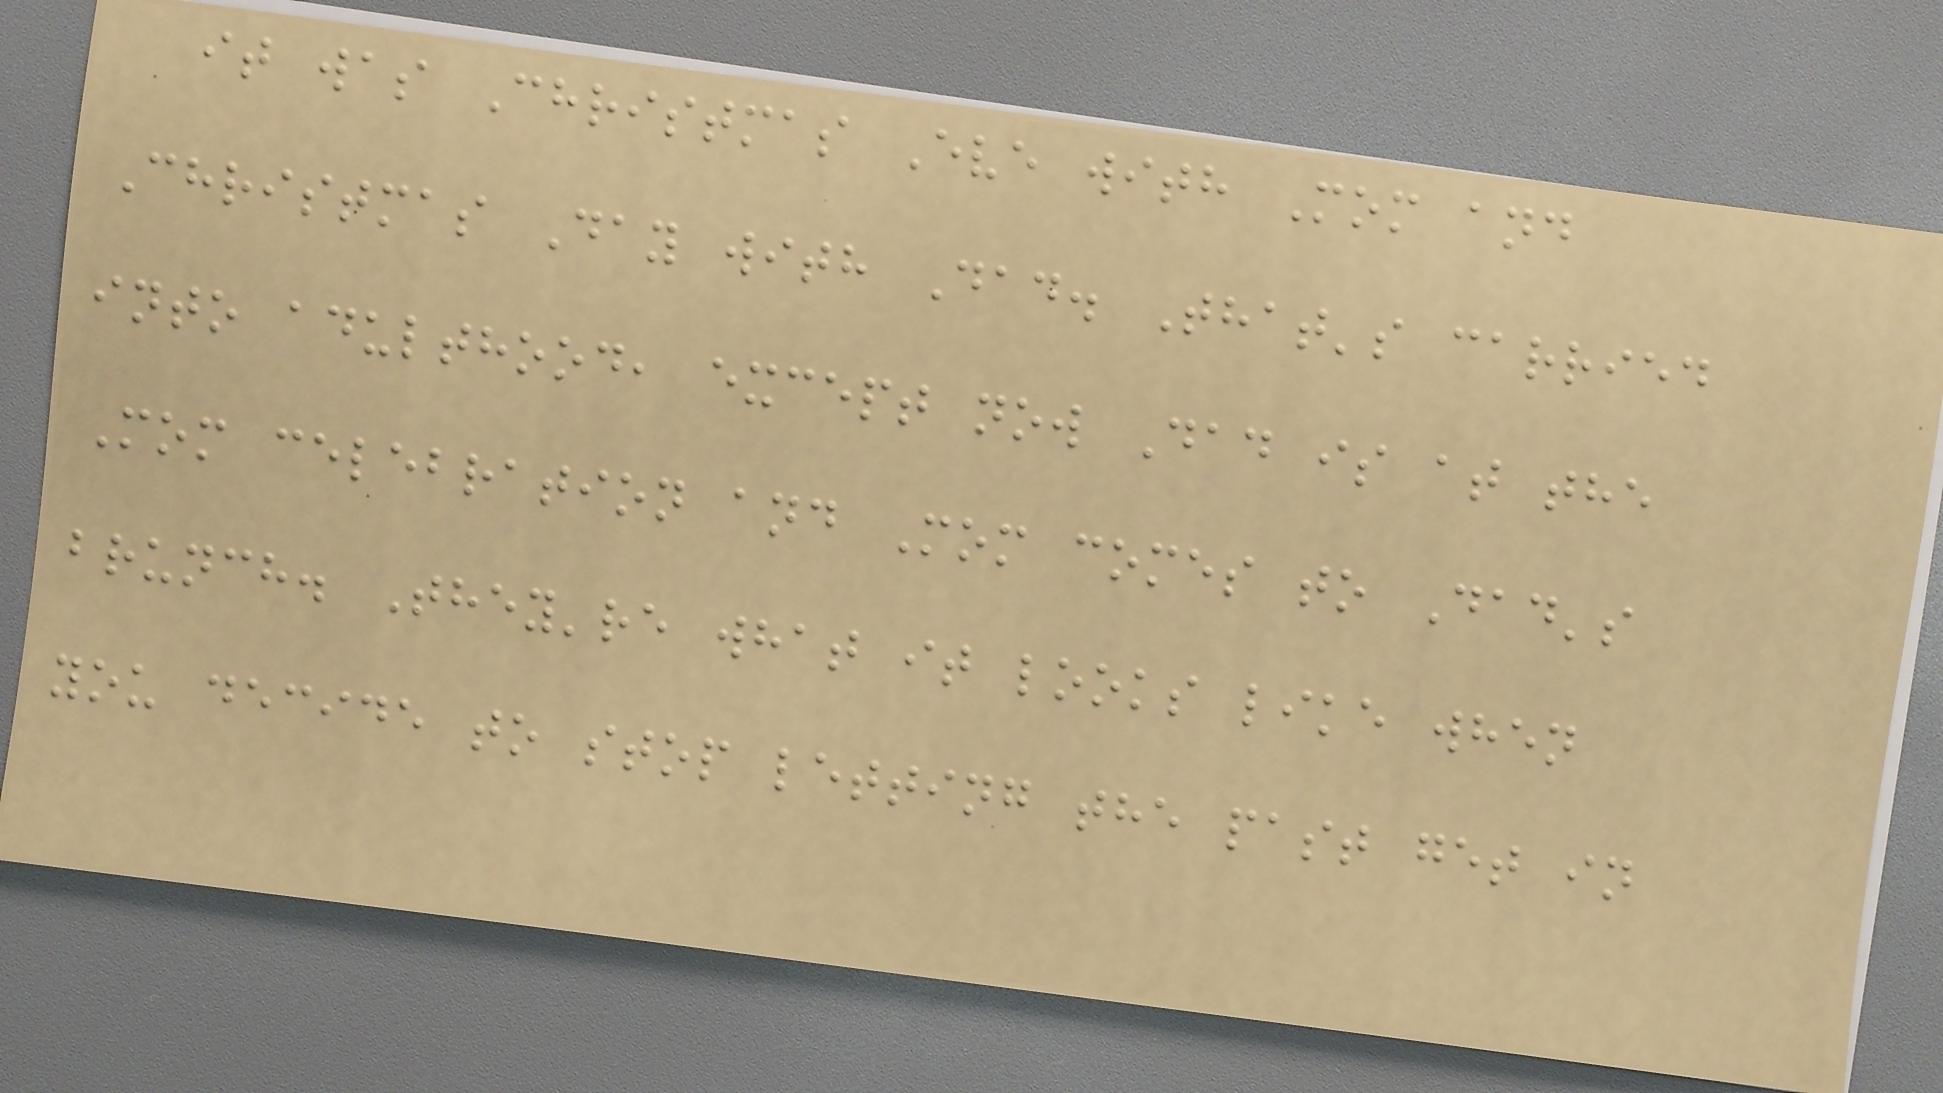it was Christmas Eve with Mom and
Christmas Day with Dad. That's carried
into adulthood, except now Dad is at the
Mom celebration and Mom comes to Dad's
brunch. They're what it looks like when
you decide to stop letting the past get in
